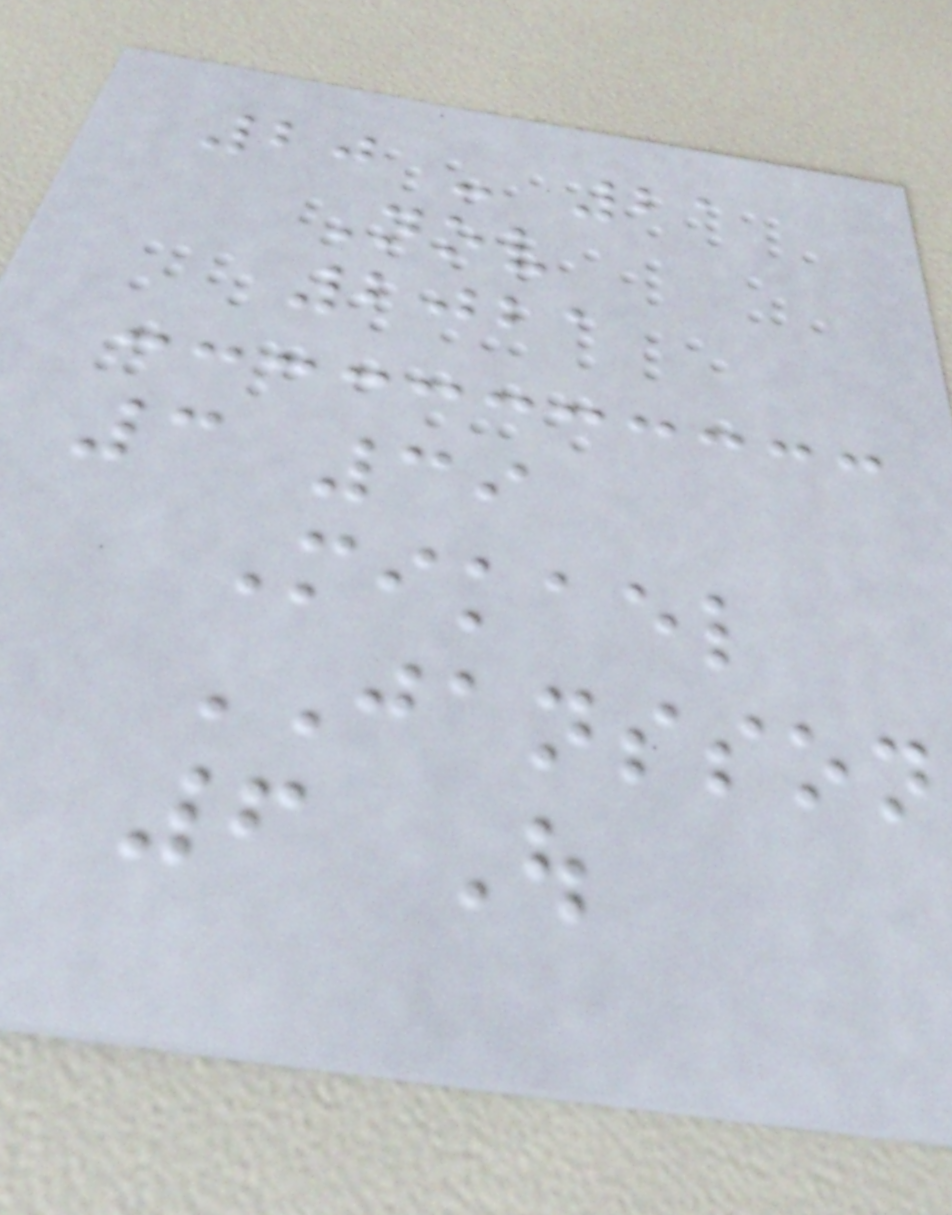20 - 21
Nov
2021
3 39
Mikael
JANSSON
6 Out
